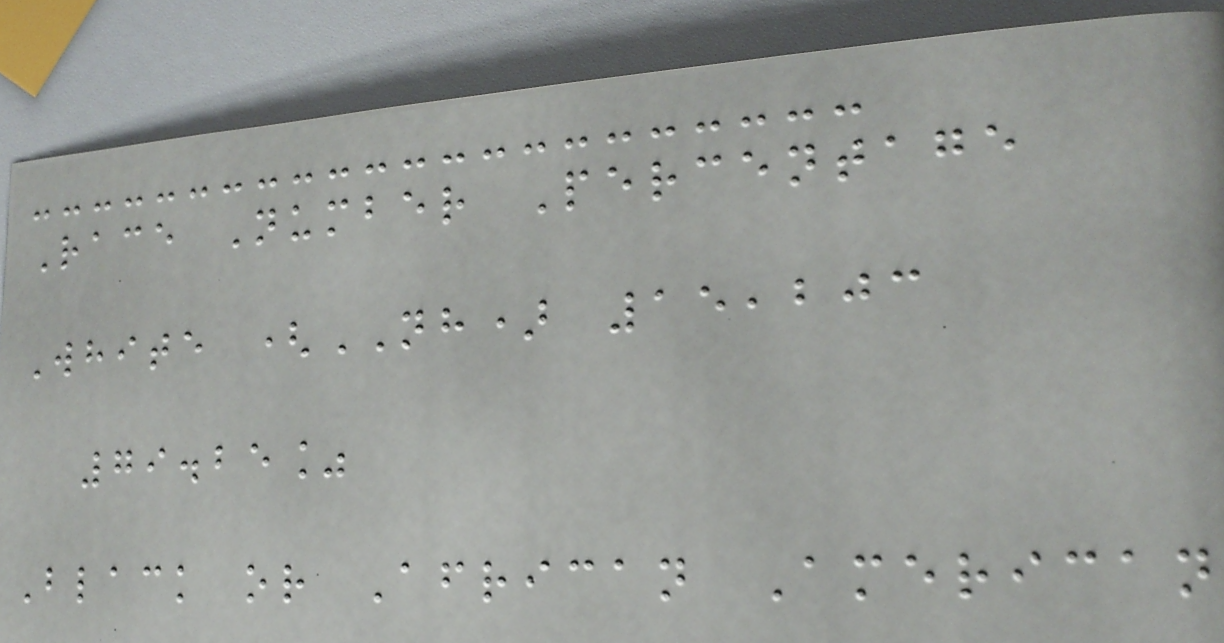Race Number Percentage
White (NH) 15,203
79.25%
Black or African American
